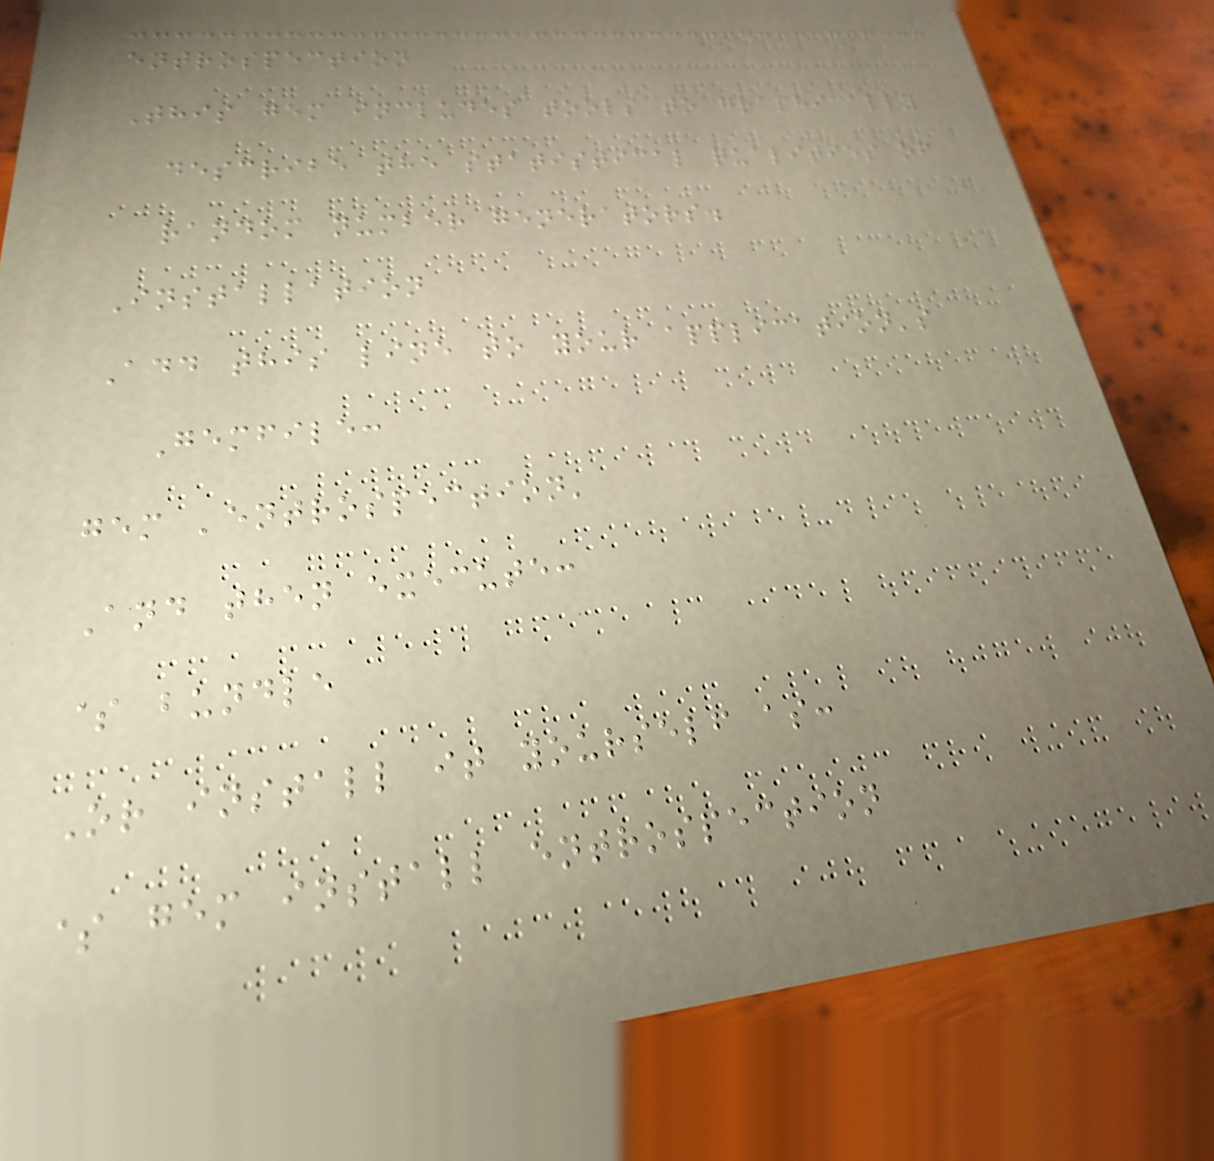entrospection
This gem includes tools to graphically
describe the statistical qualities of
random number generators.
Installation
Add this line to your application's
Gemfile:
gem 'entrospection'
And then execute:
$ bundle
Or install it yourself as:
$ gem install entrospection
